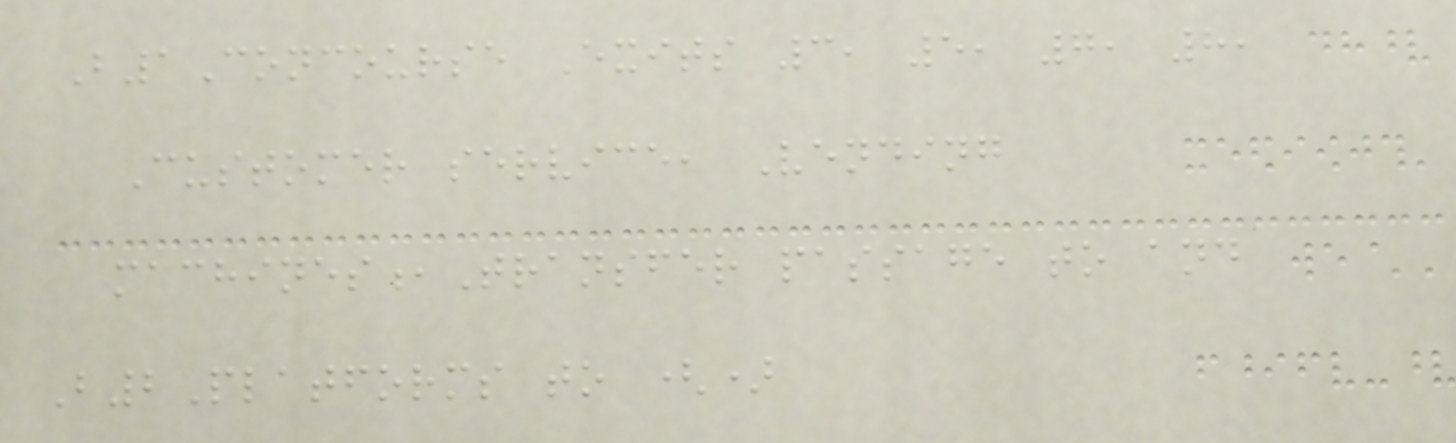B1Concourse Exits 3, 5, 7, 8,
Customer service, Vending
machines,Transfer passage to and
B2Platforms to ()
